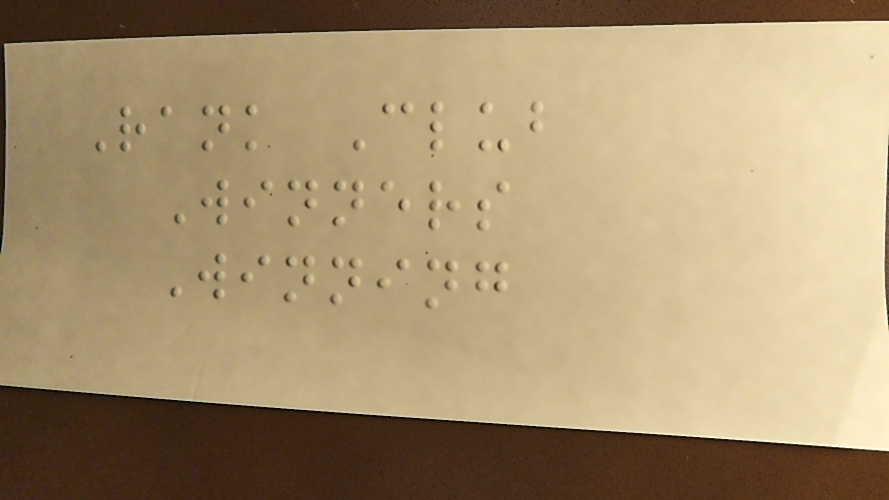Rank Club
Winners
Winning
